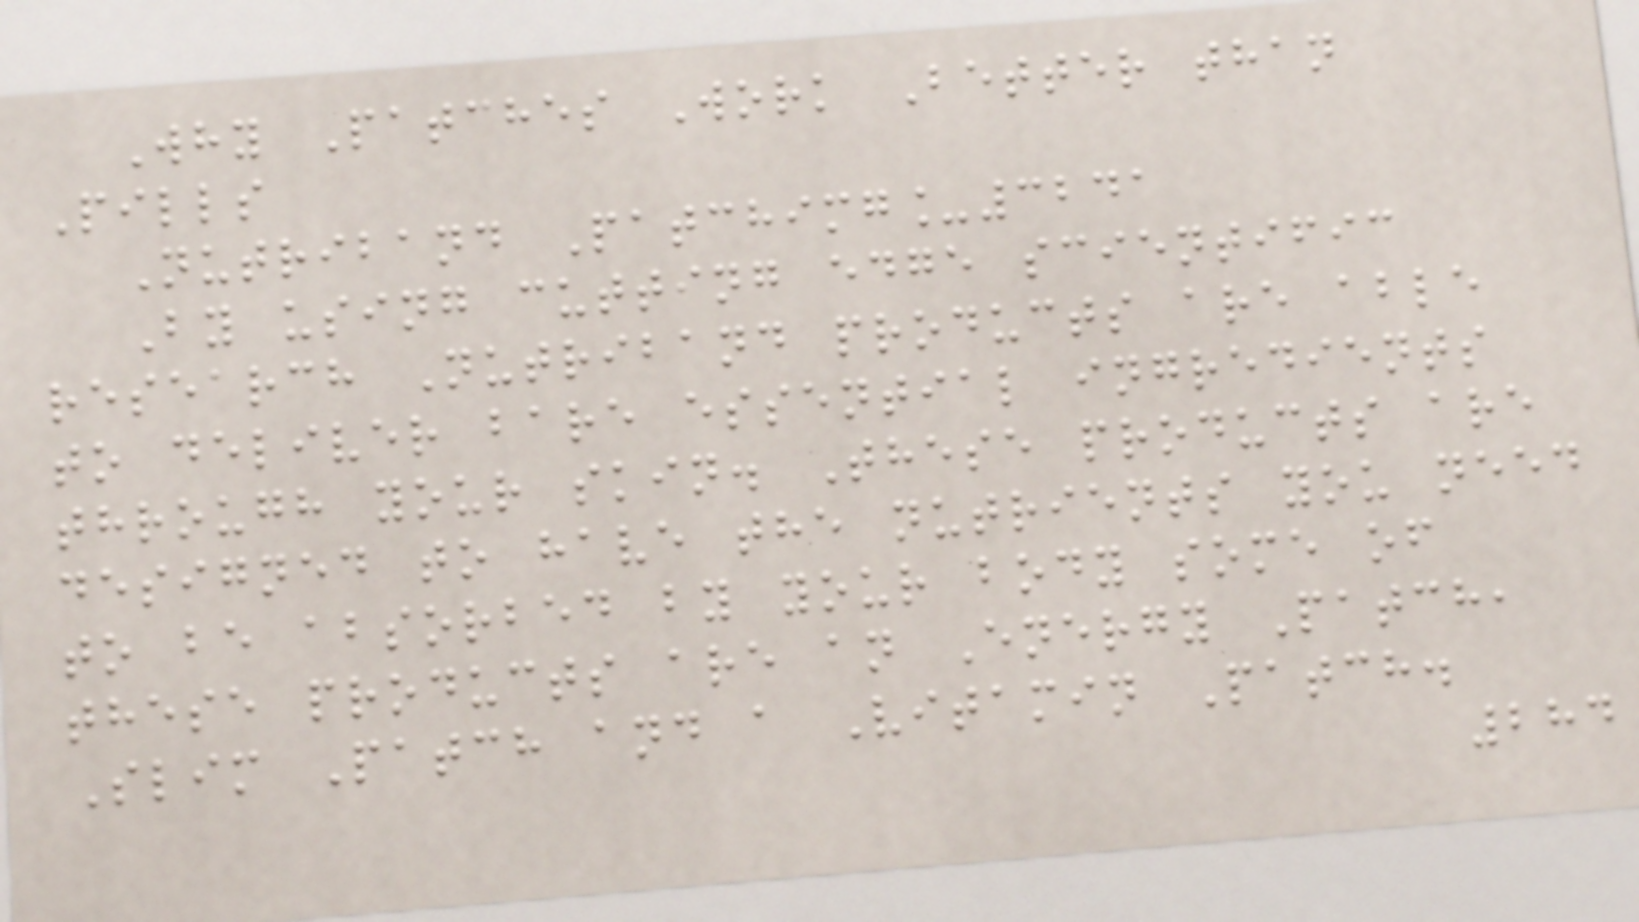Why Patches Work Better than
Pills
Nutriband Patchimg_3241
By using cutting edge scientific
research Nutriband products are able
to deliver bare essential ingredients
through your skin. These products are
designed to have the nutrients you need
to be absorbed by your body some of
these products are an Energy Patch,
Slim Patch and a Vitamin Patch.
284
